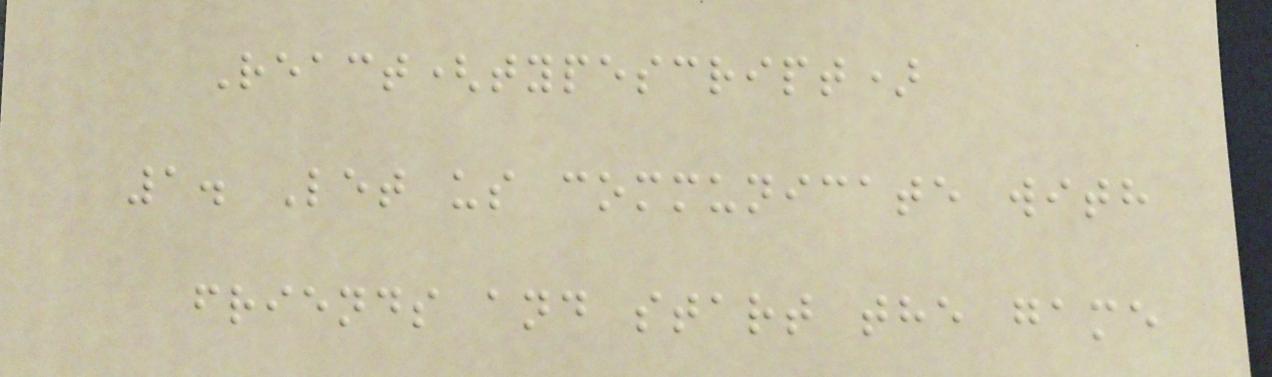React(typescript)
1. Let us communicate with
friends and start the game
